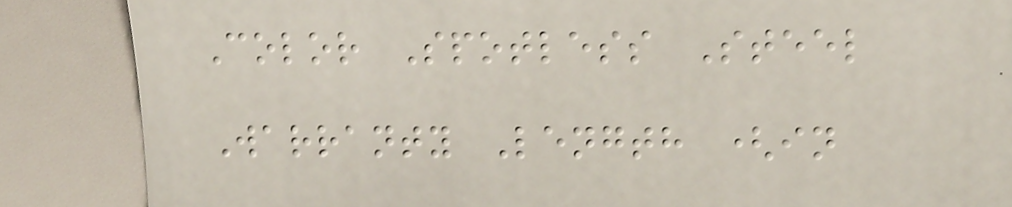Color Spotless Steel
Warranty Length (in
